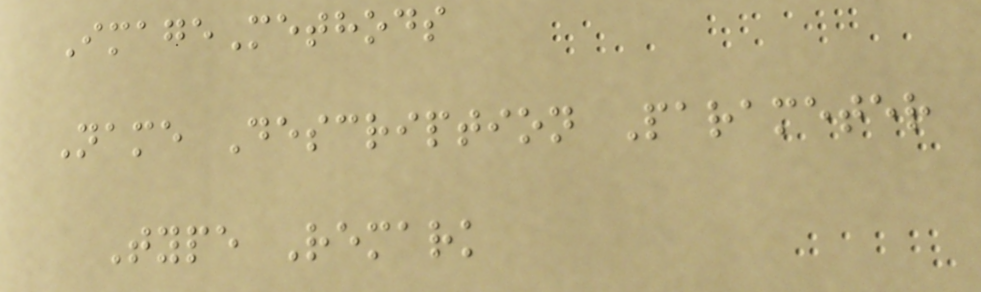ImageMethods
Name Description Parameter
Type Remark
